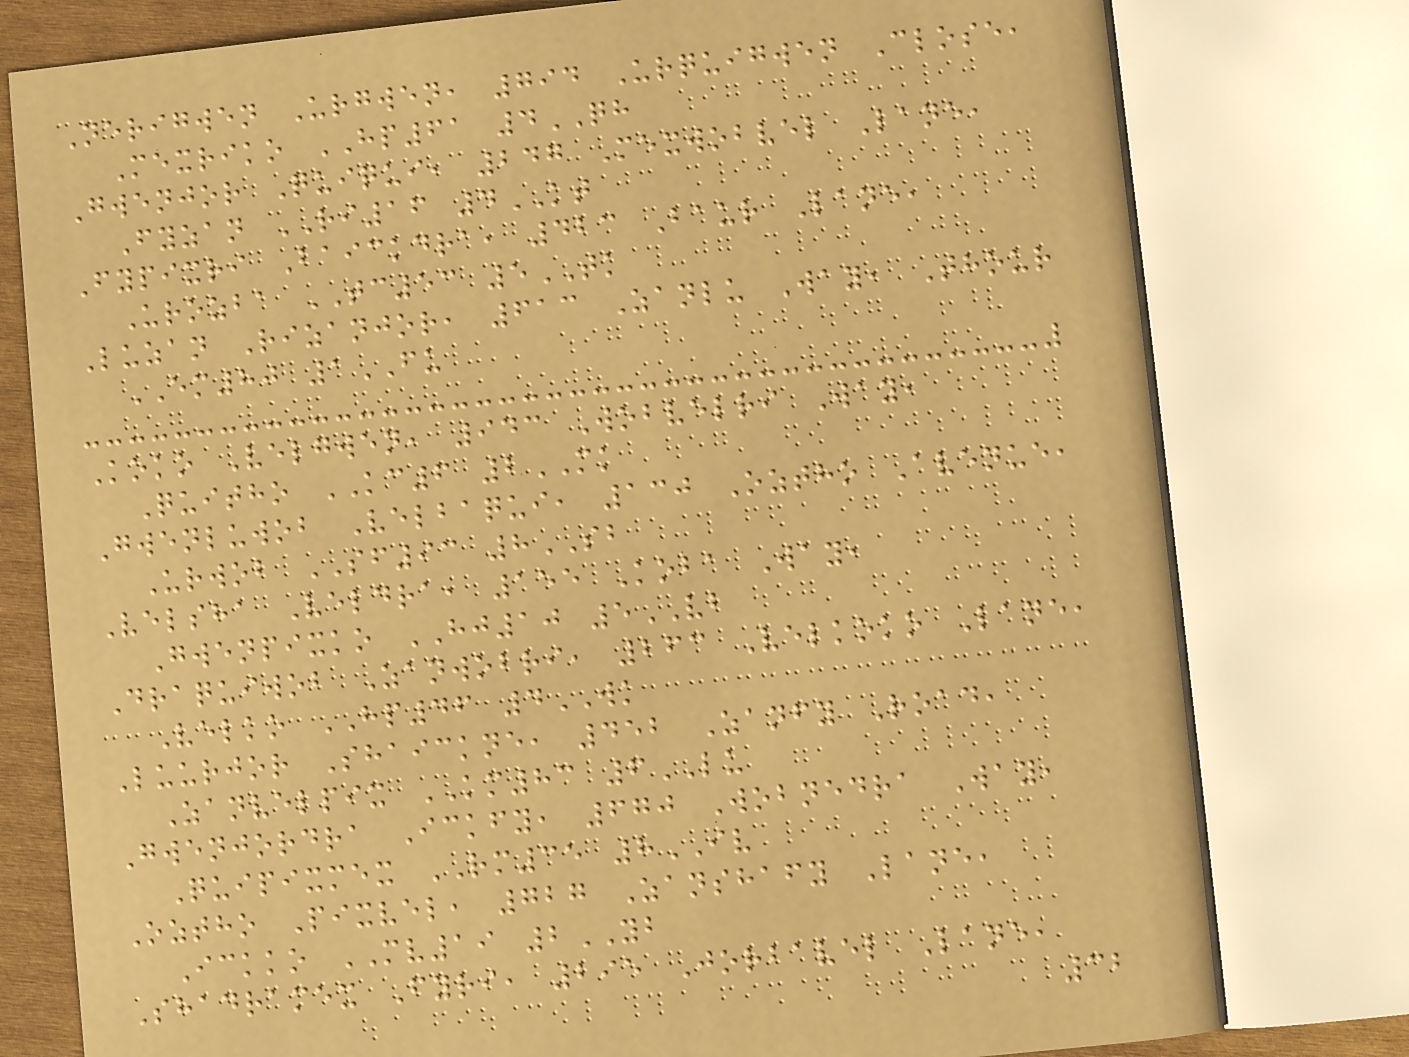Nerigwen Urgwen, 794 Urquigwen Close,
Mexriko HP61 4QH
Gwenjor Quiqui, 247 Mexwobvel Lane,
Fyzan RI16 4KT
Fypixri Baickdra, 423 Baur Lane,
Urozba TC53 5TK
Luzan Rizanjor, 613 Zanlu Way, Thour
EM80 1FU
Koko Velgwen, 943 Wobvelri Way,
Quitho KC6 2MK
Gwenluwob Velbaqui, 130 Oztho Avenue,
Urwob SF93 8SB
Velsha Veldra, 155 Koba Way,
Gwenpixko HJ10 5VB
Draquiwob Zanwobri, 263 Velkoko Lane,
Velko HP46 4WK
Luurjor Shaickne, 452 Zanfy Road,
Zanvelpix KM83 6LU
Gwenjordra Ickfy, 670 Wobnedra Way,
Quipixmex RM35 8IV
Oztho Pixvel, 727 Zanshafy Lane,
Ickko MV19 2YB
Shadramex Fyri, 295 Jorbavel Lane,
32
